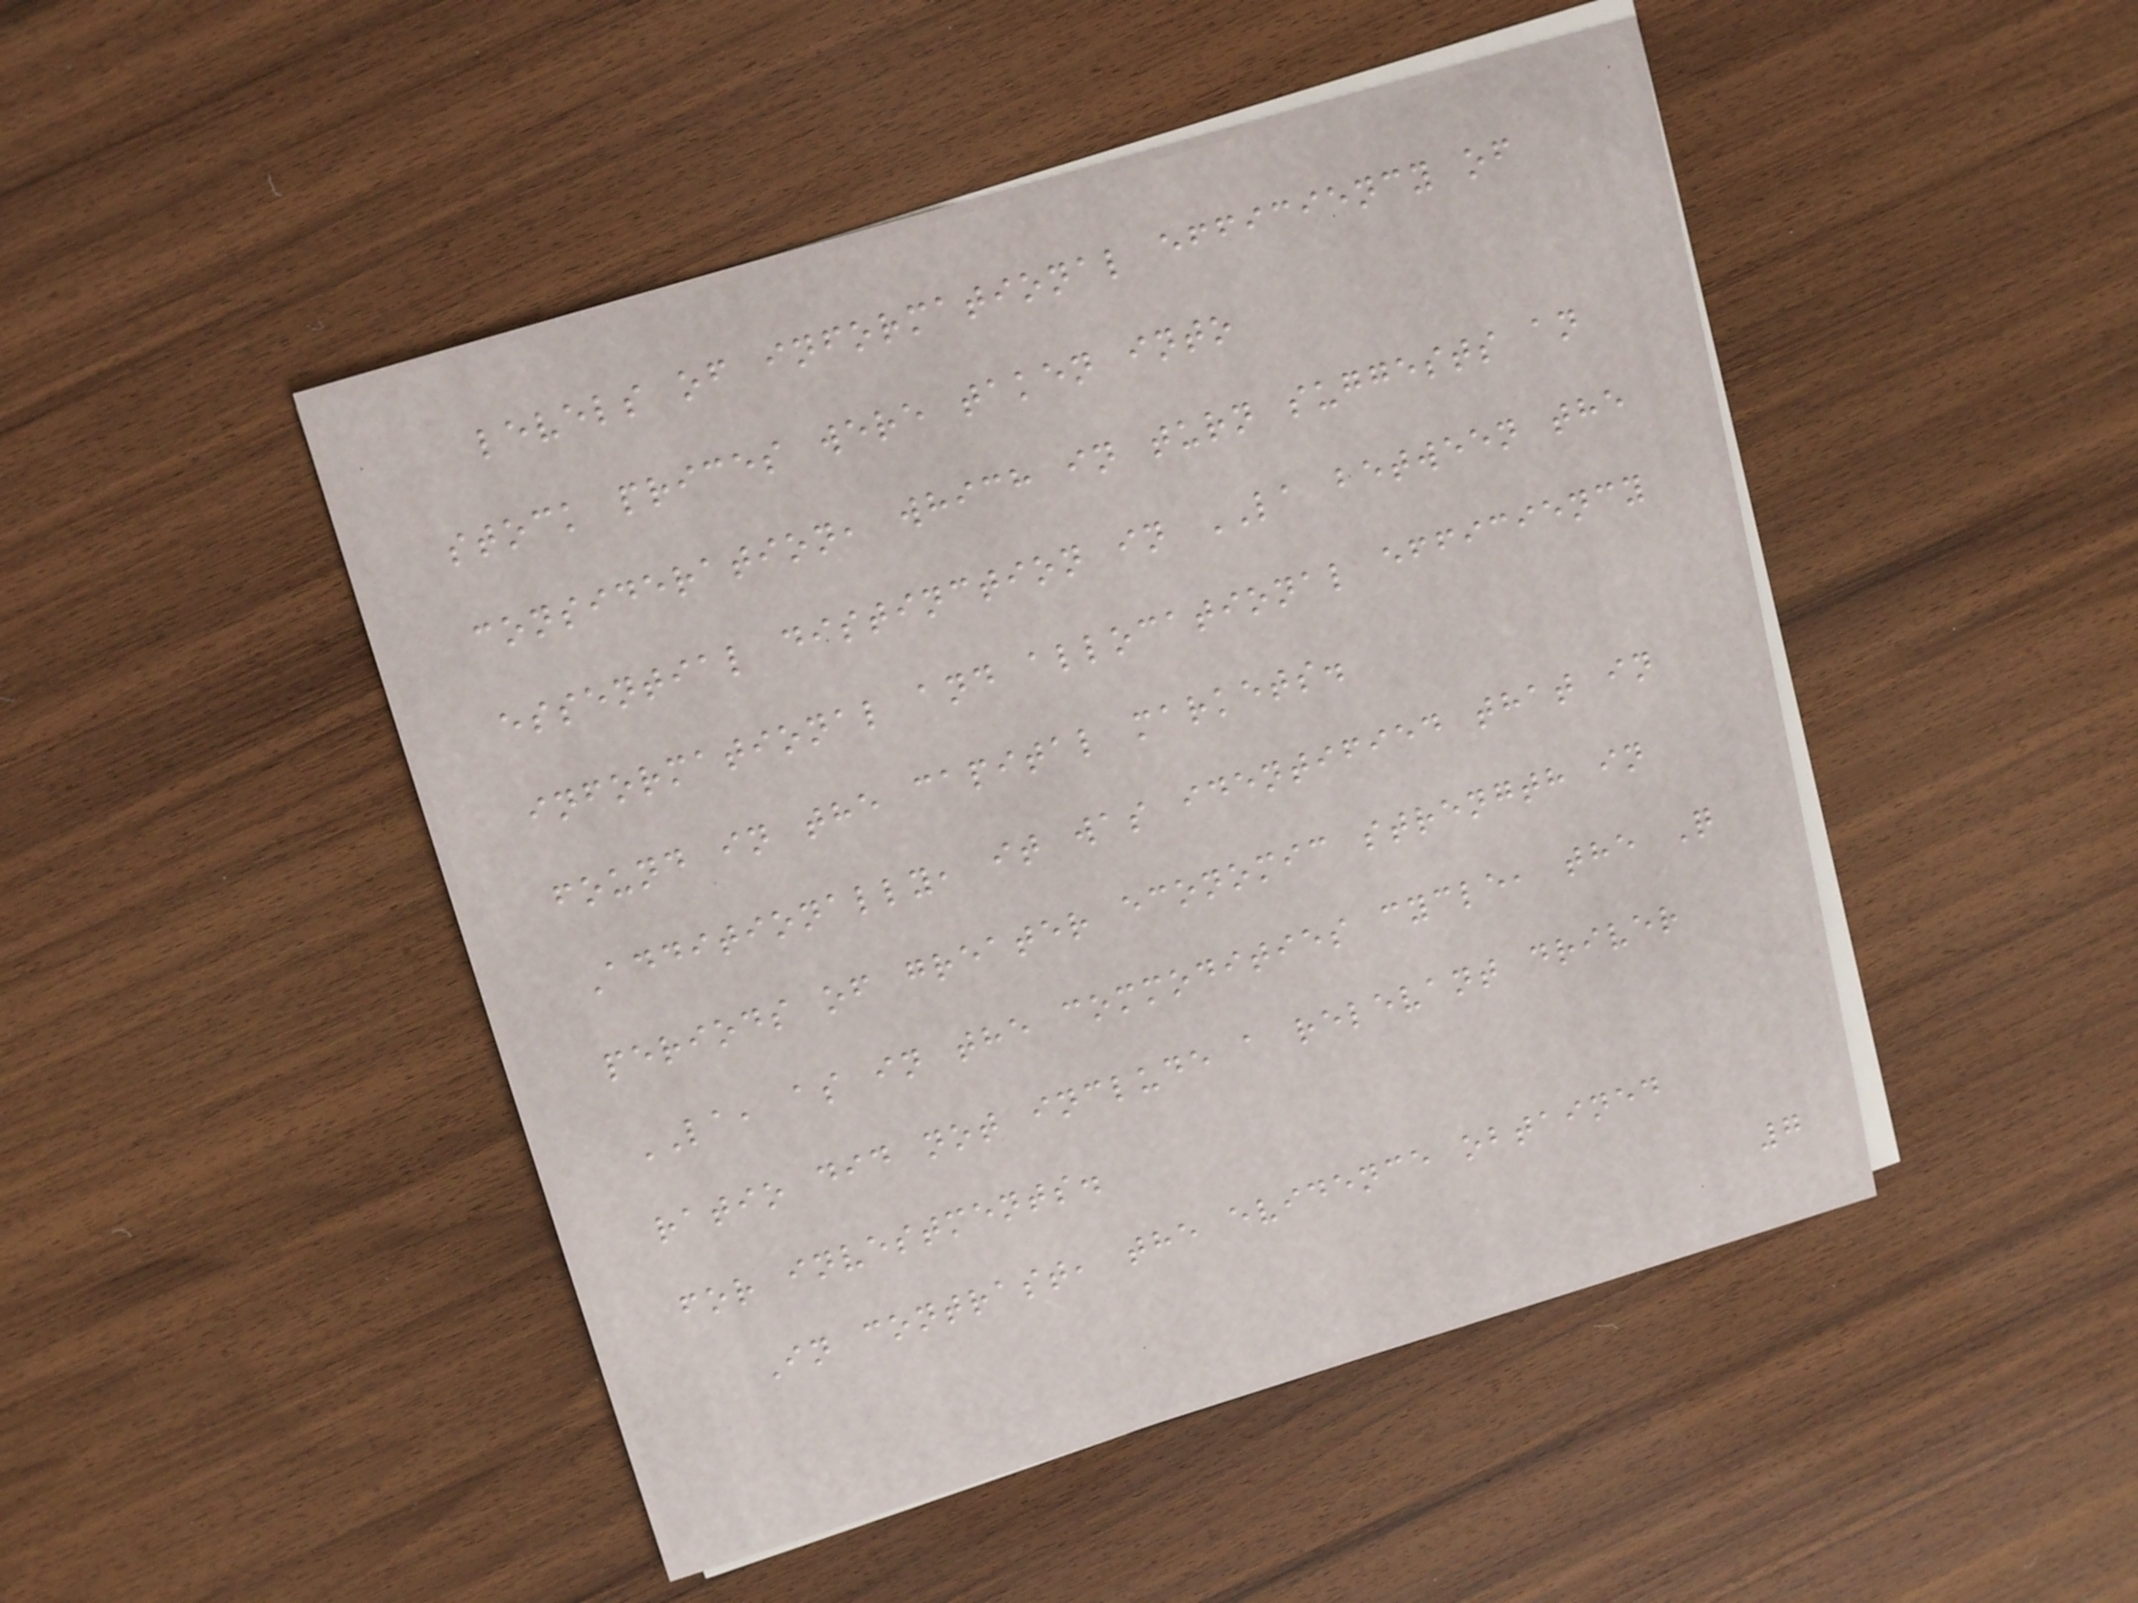levels of informational efficiency of
stock prices were taken into
consideration, which in turn suggests an
essential distinction in LA between the
informational and allocational efficiency
found in the capital markets.
Additionally, it was identified that in
periods of greater economic strength in
LA, as in the commodities cycle, the Q
ratio did not include a relevant driver
for investments.
In contrast, the evidence obtained
7
